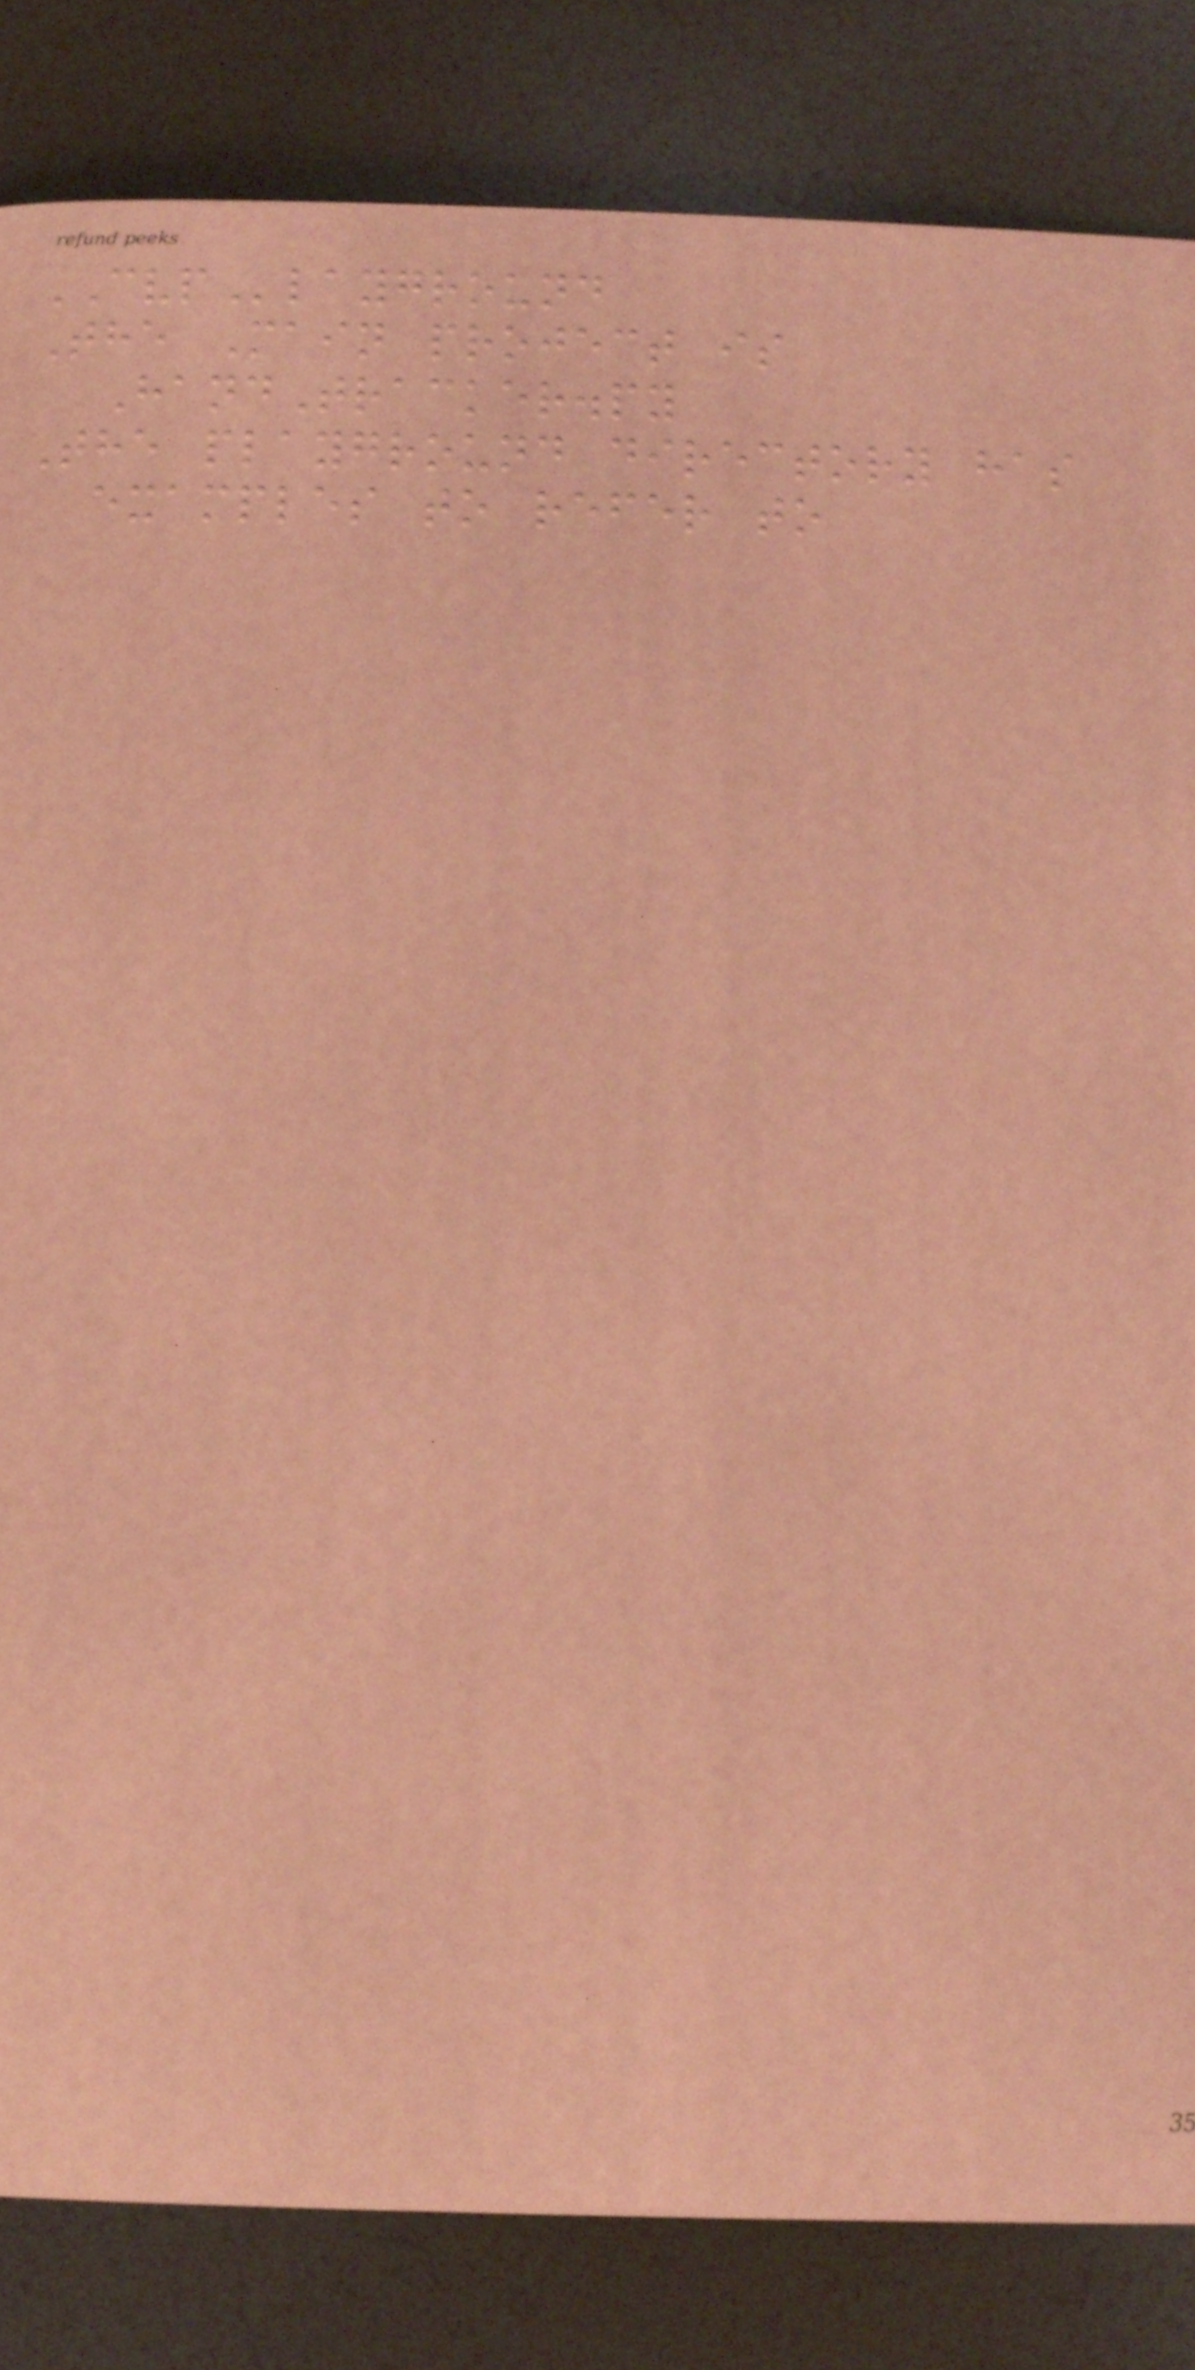CVPlayground
The Main project is
HandTracker.py
The playground directory has
examples to refer to
